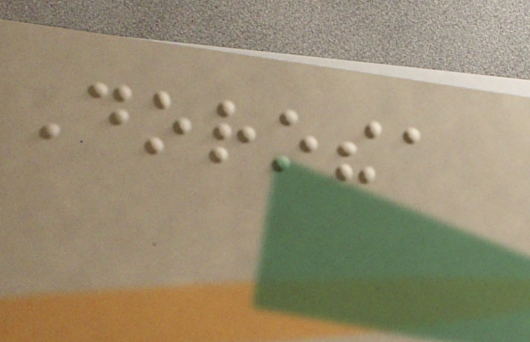Dorothea
